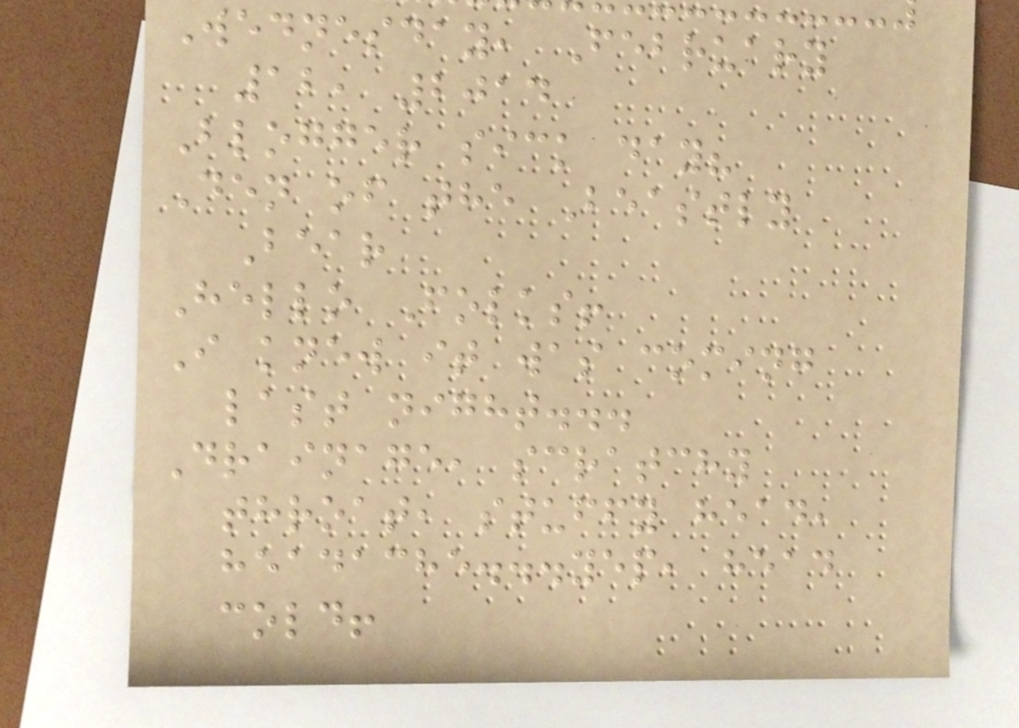Wednesday, February
12, 2014
Blogger sick day?
Den of the Beastly
Bear
Hello Folks!
I knew it was coming
last night...
Drainage, scratchy
throat, stuffy head,
headache...yep, head
cold!
